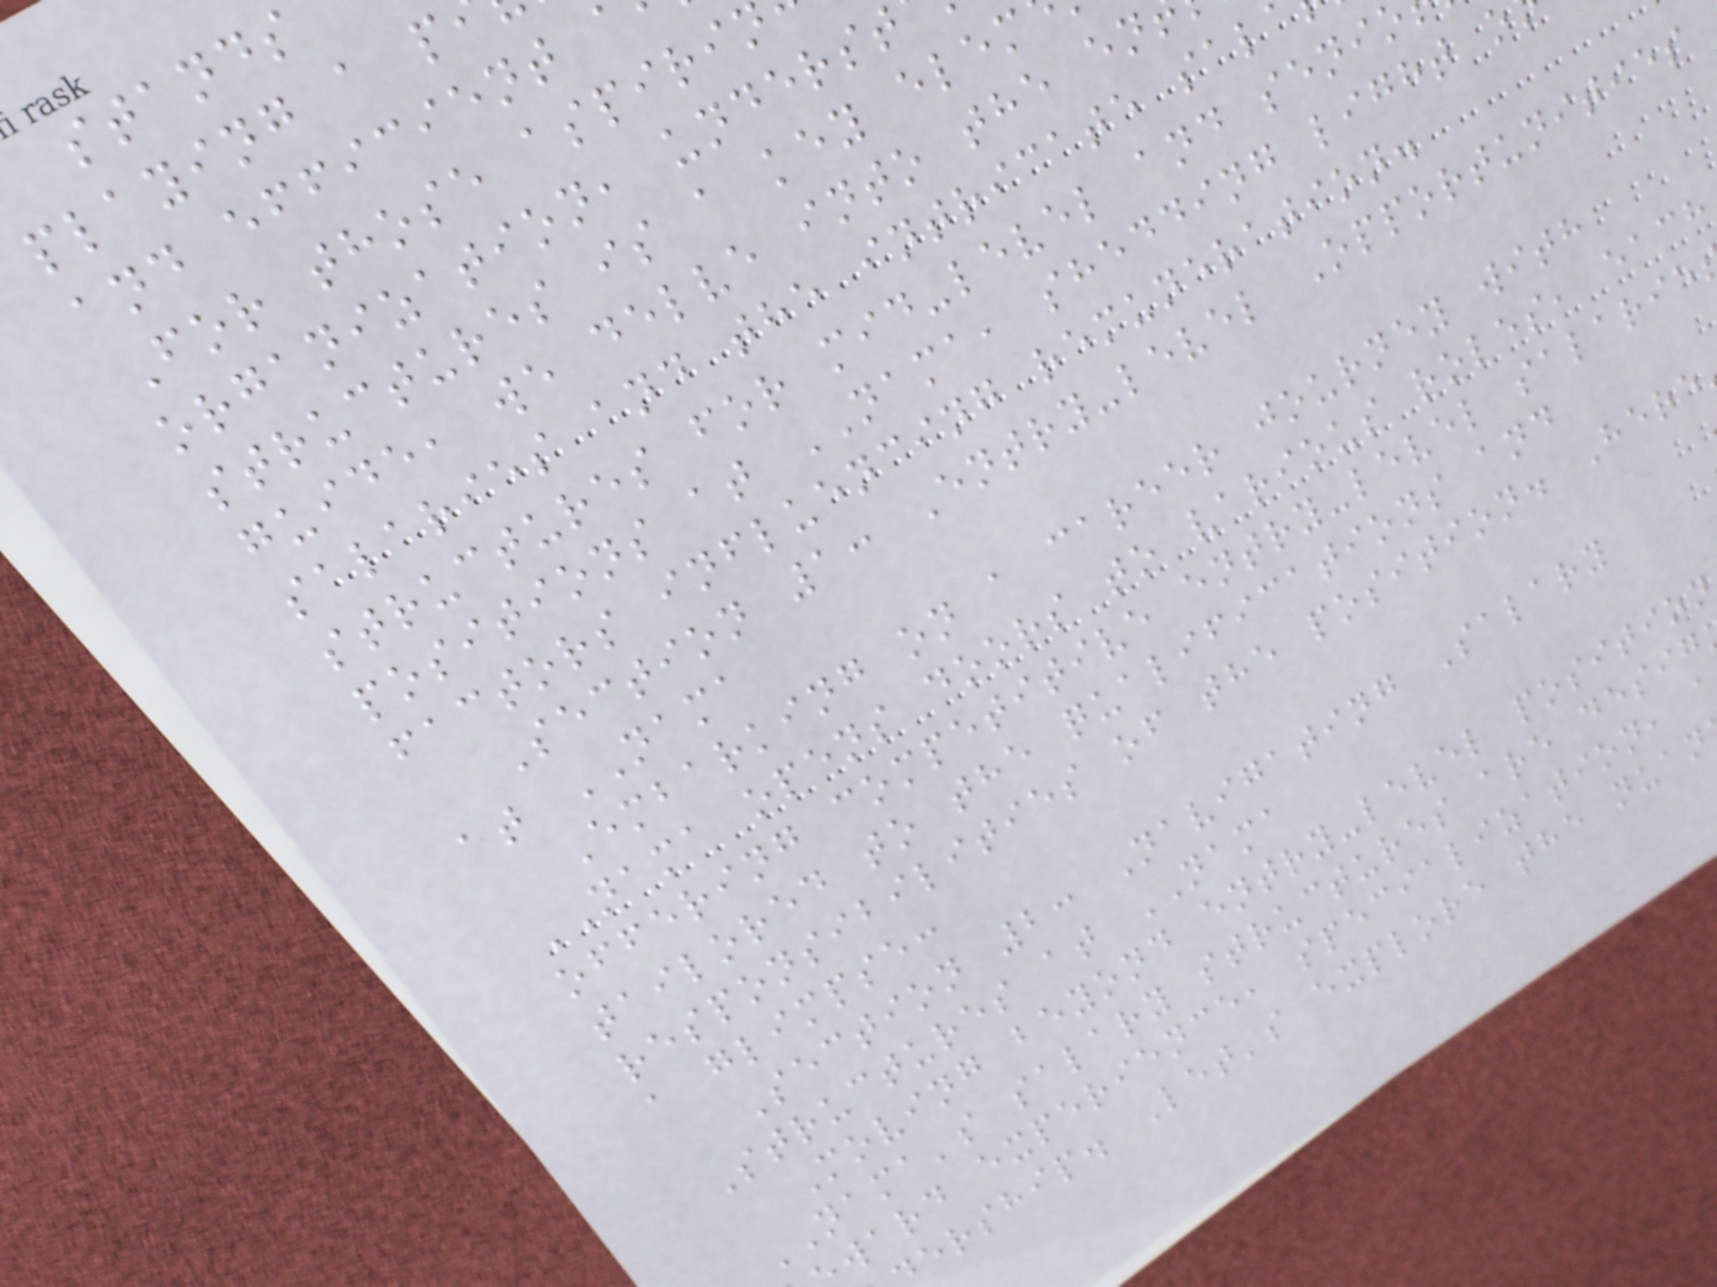playing a p
and efficient
For those aspiri
organization, underst
structures is a key elem
guide, we delve into the en
salaries and the intricate sal
structures for mid-level and seni
positions at NAMA, shedding light o
factors influencing remuneration.
Section 1: Entry-level Opportunities
at NAMA
Embarking on a career journey with
NAMA opens doors to various roles, each
offering competitive entry-level salarie
tailored to the qualifications and
responsibilities of the position. Here
a glimpse:
Section 2: Navigating Salary
Structures at NAMA
Moving beyond entry-level position
NAMA's salary structures are desig
ward experience, specialization,
ership. Let's explore the nuan
